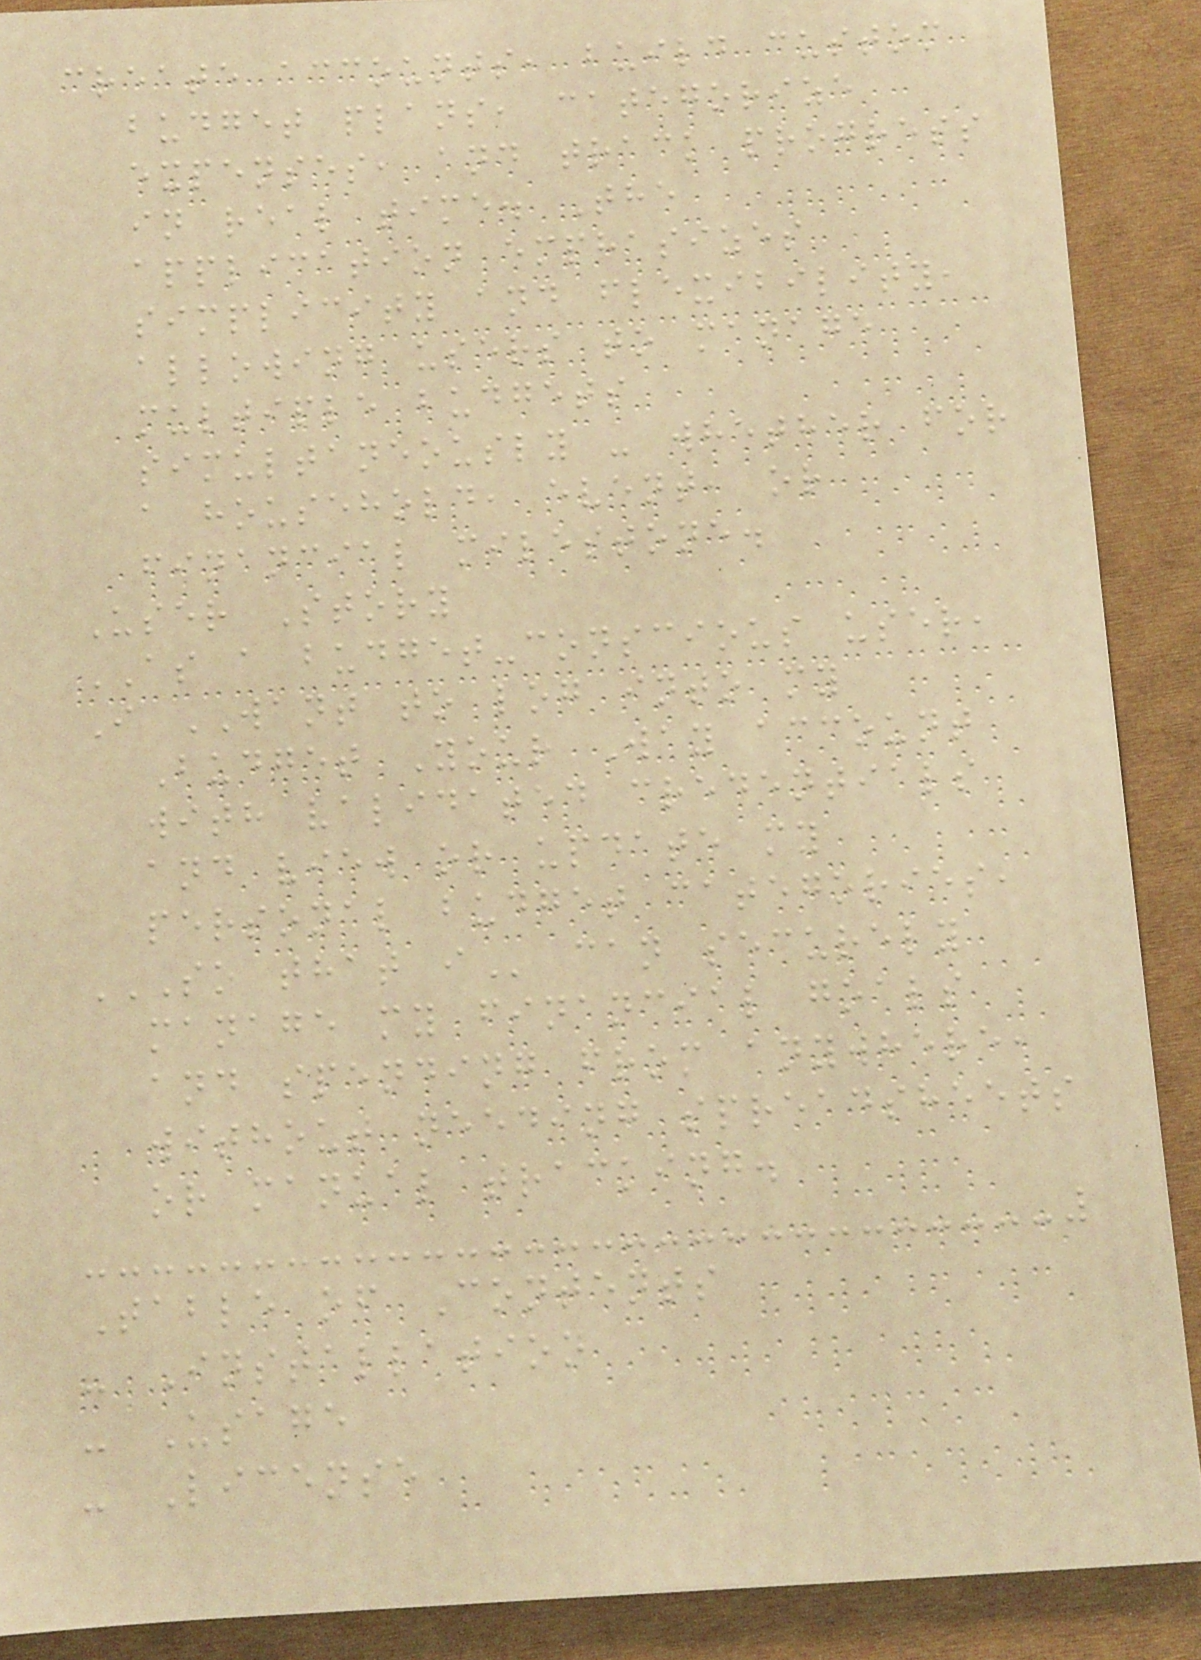create accounts, build custom
budget plans, categorize
expenses, and track progress
in real time. The
application emphasizes
simplicity and flexibility,
allowing users to manage
multiple budgets
simultaneously - whether for
a household, event, or
financial milestone.
User Story
AS a budget-conscious user,
I WANT to log into my
Budget Your Way account
with validated credentials
and view or update my
personal budget categories,
SO THAT I can securely
manage my financial goals
and spending from anywhere,
without needing spreadsheets
or manual tracking.
Table of Contents
- Installation
- Usage
- License
